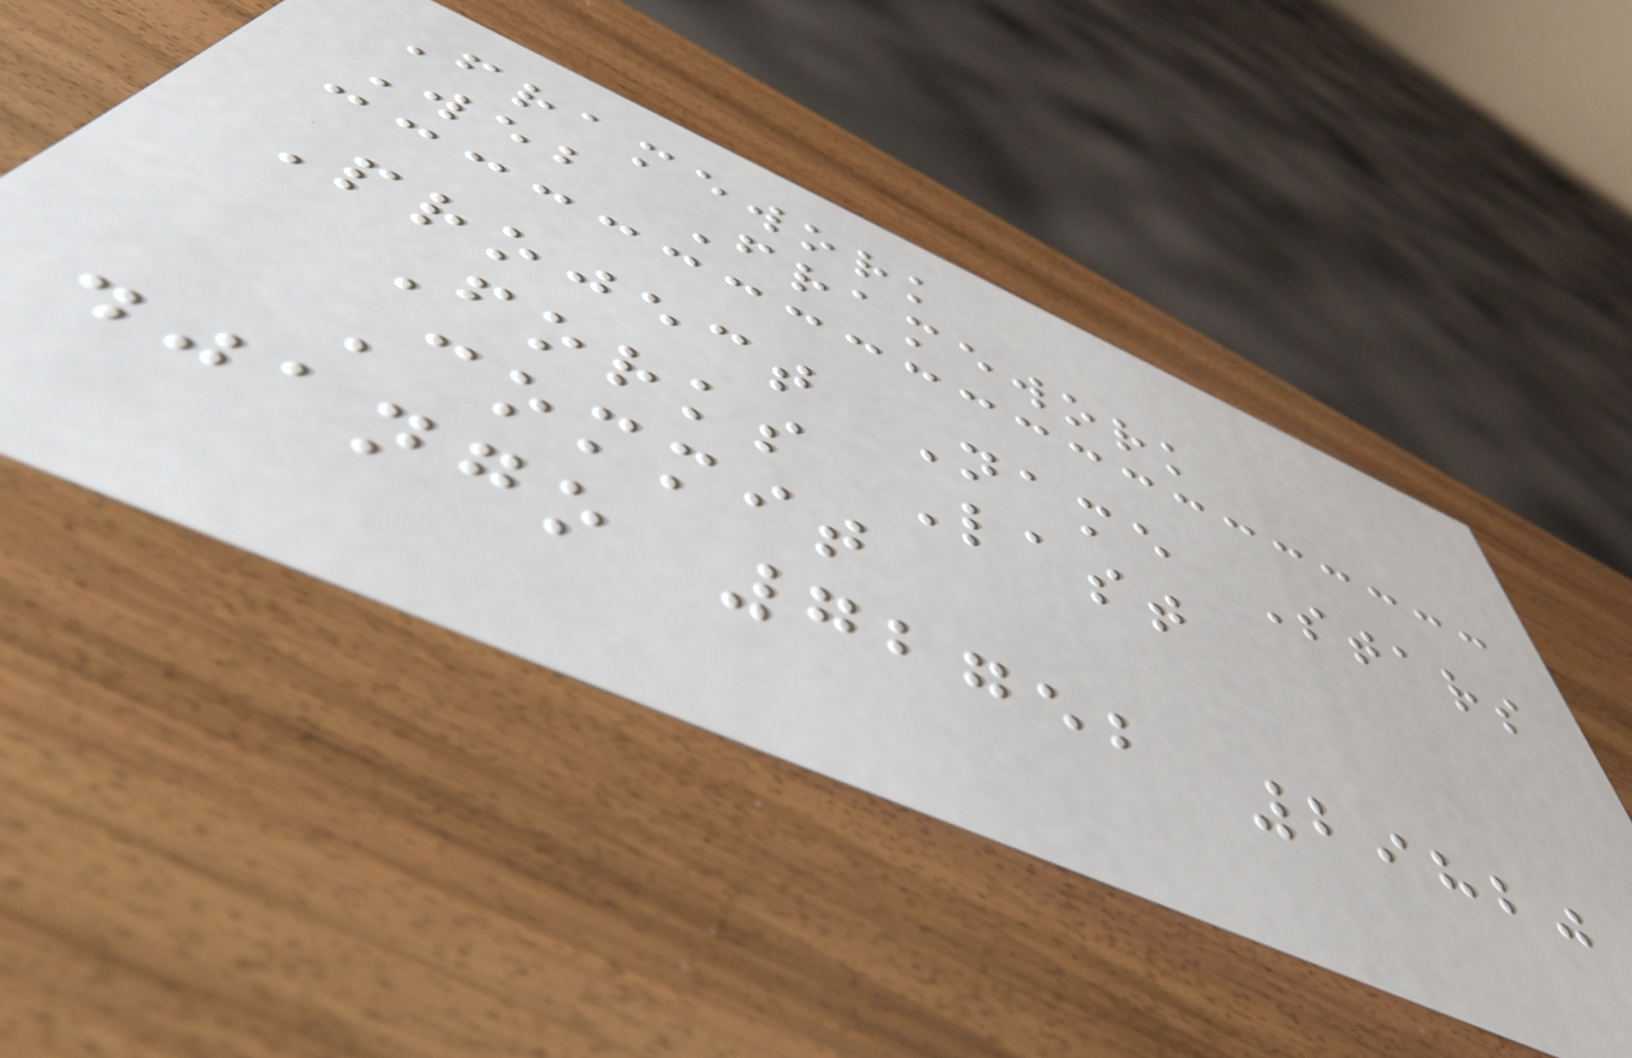Framework
Web Framework
Project Name Stars
Forks Last
Commit
django 72752 29820
